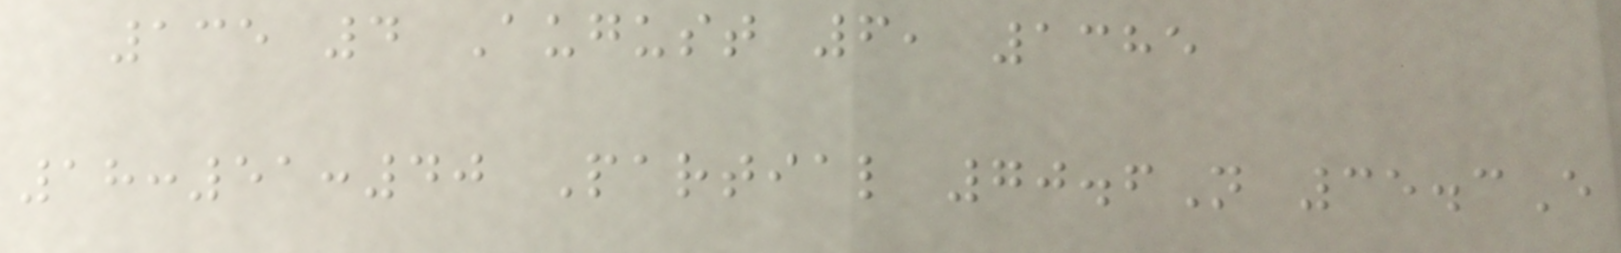135 4 August 6, 1385
18:51:40 Partial 70.6N 35.3E
